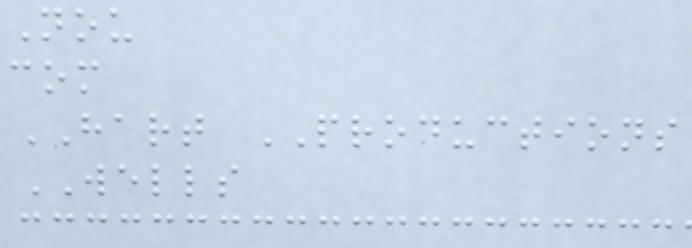Nou
com
HART PRODUCTIONS
WELLS
